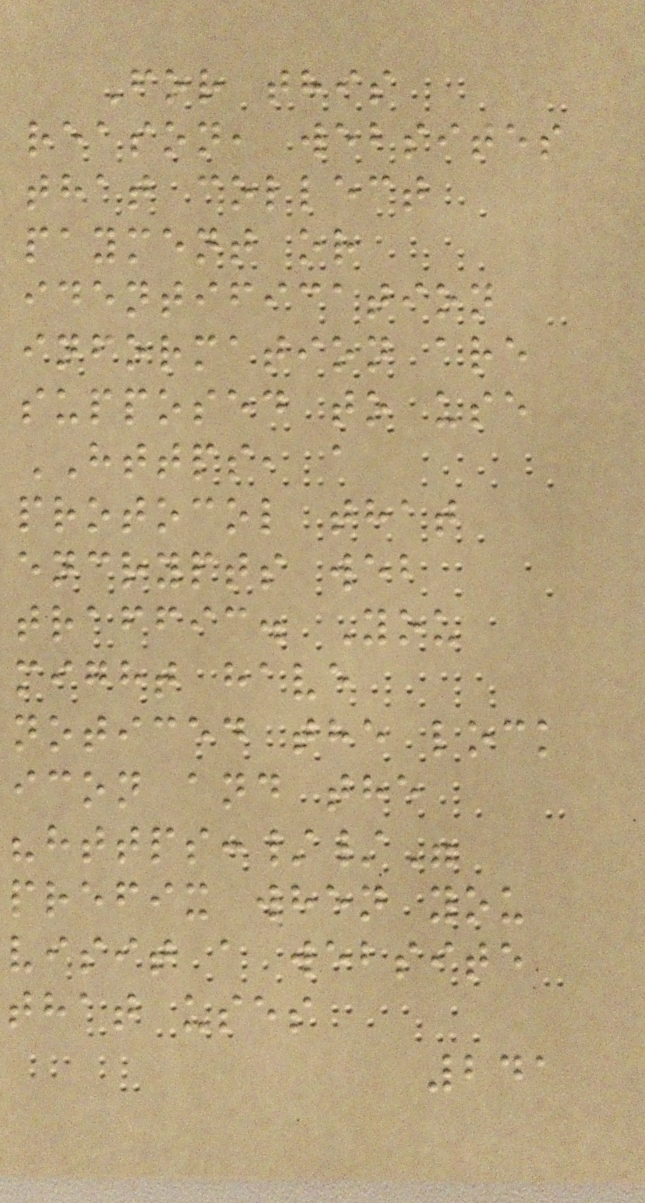For this
reason, websites
that collect
payment or
identification
information are
supposed to use
HTTPS, a
protocol that
encrypts web
traffic. You
might have
noticed the lock
icon and the
"https://"
prefix when you
visit a website
that uses
241
